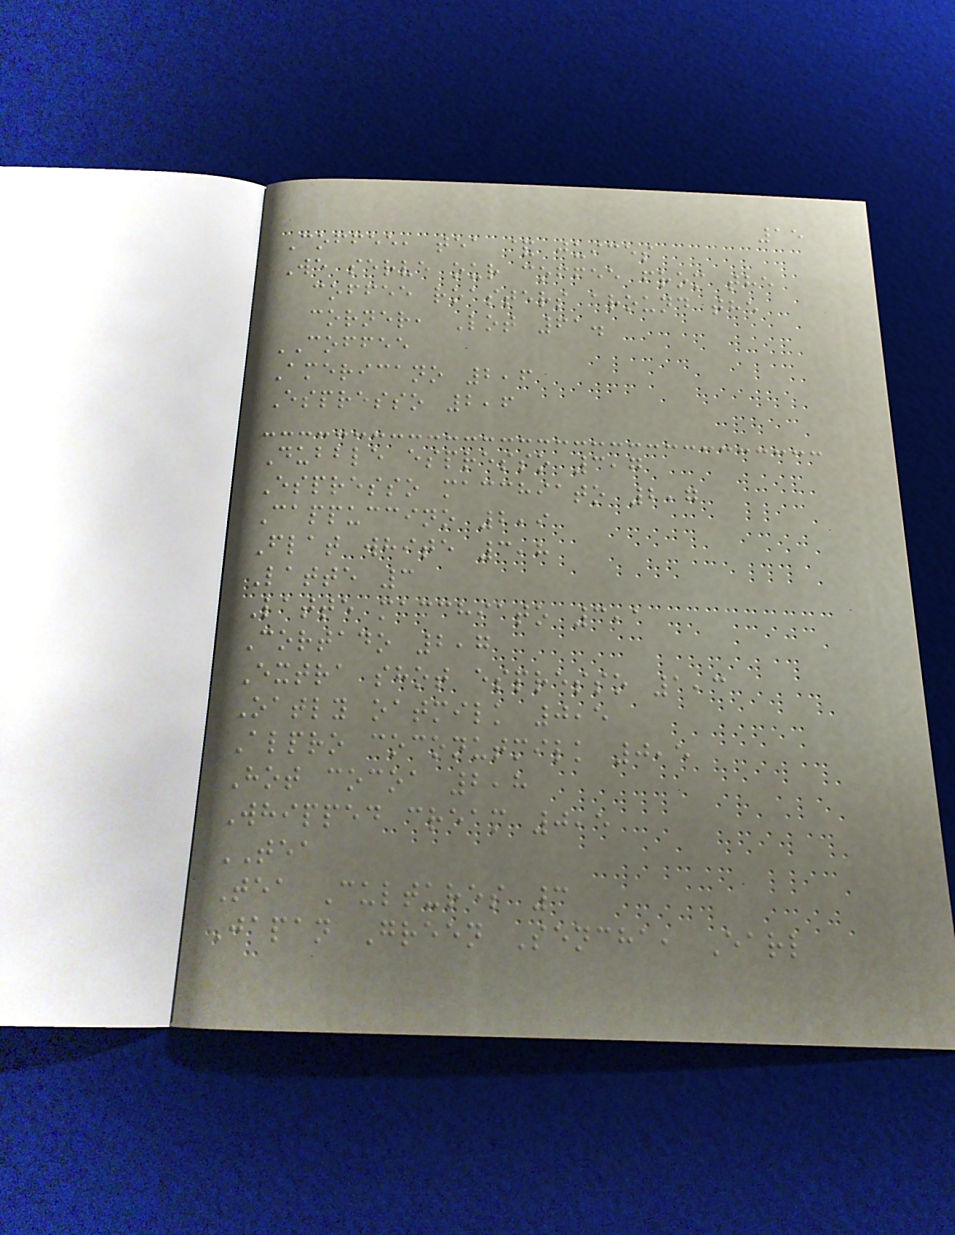15
Coffee, tea & juices
We serve our coffee from the
coffee roasters around the
corner, Lot 61.
COFFEE
Americano 2,6
Espresso 2,6
Dubble espresso 3,7
Espresso macchiato 2,7
Cappuccino 2,9
Flat white 3,8
Latte 3
Latte macchiato 3,1
Cortado 2,7
Extra shot espresso 1,3
Oatly oatmilk 0,5
Alpro coconutmilk 0,5
Hot cocoa 2,8
Whipped cream 0,5
TEA
Tea Cultures 3
Japan Green Sencha, Earl
